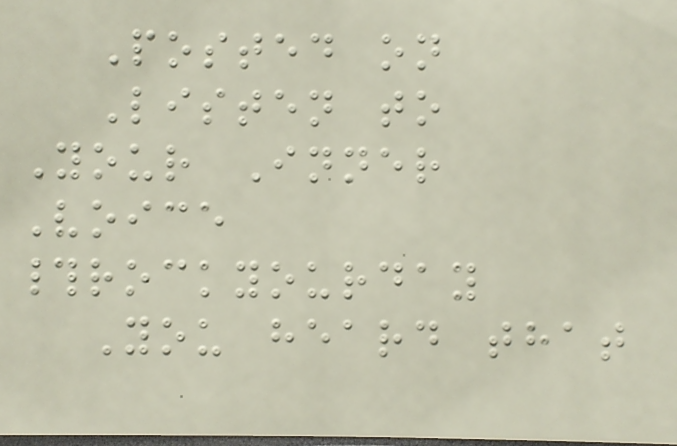Posted on
Listen to
Your Inner
Voice
#rockyourday
You heard that
